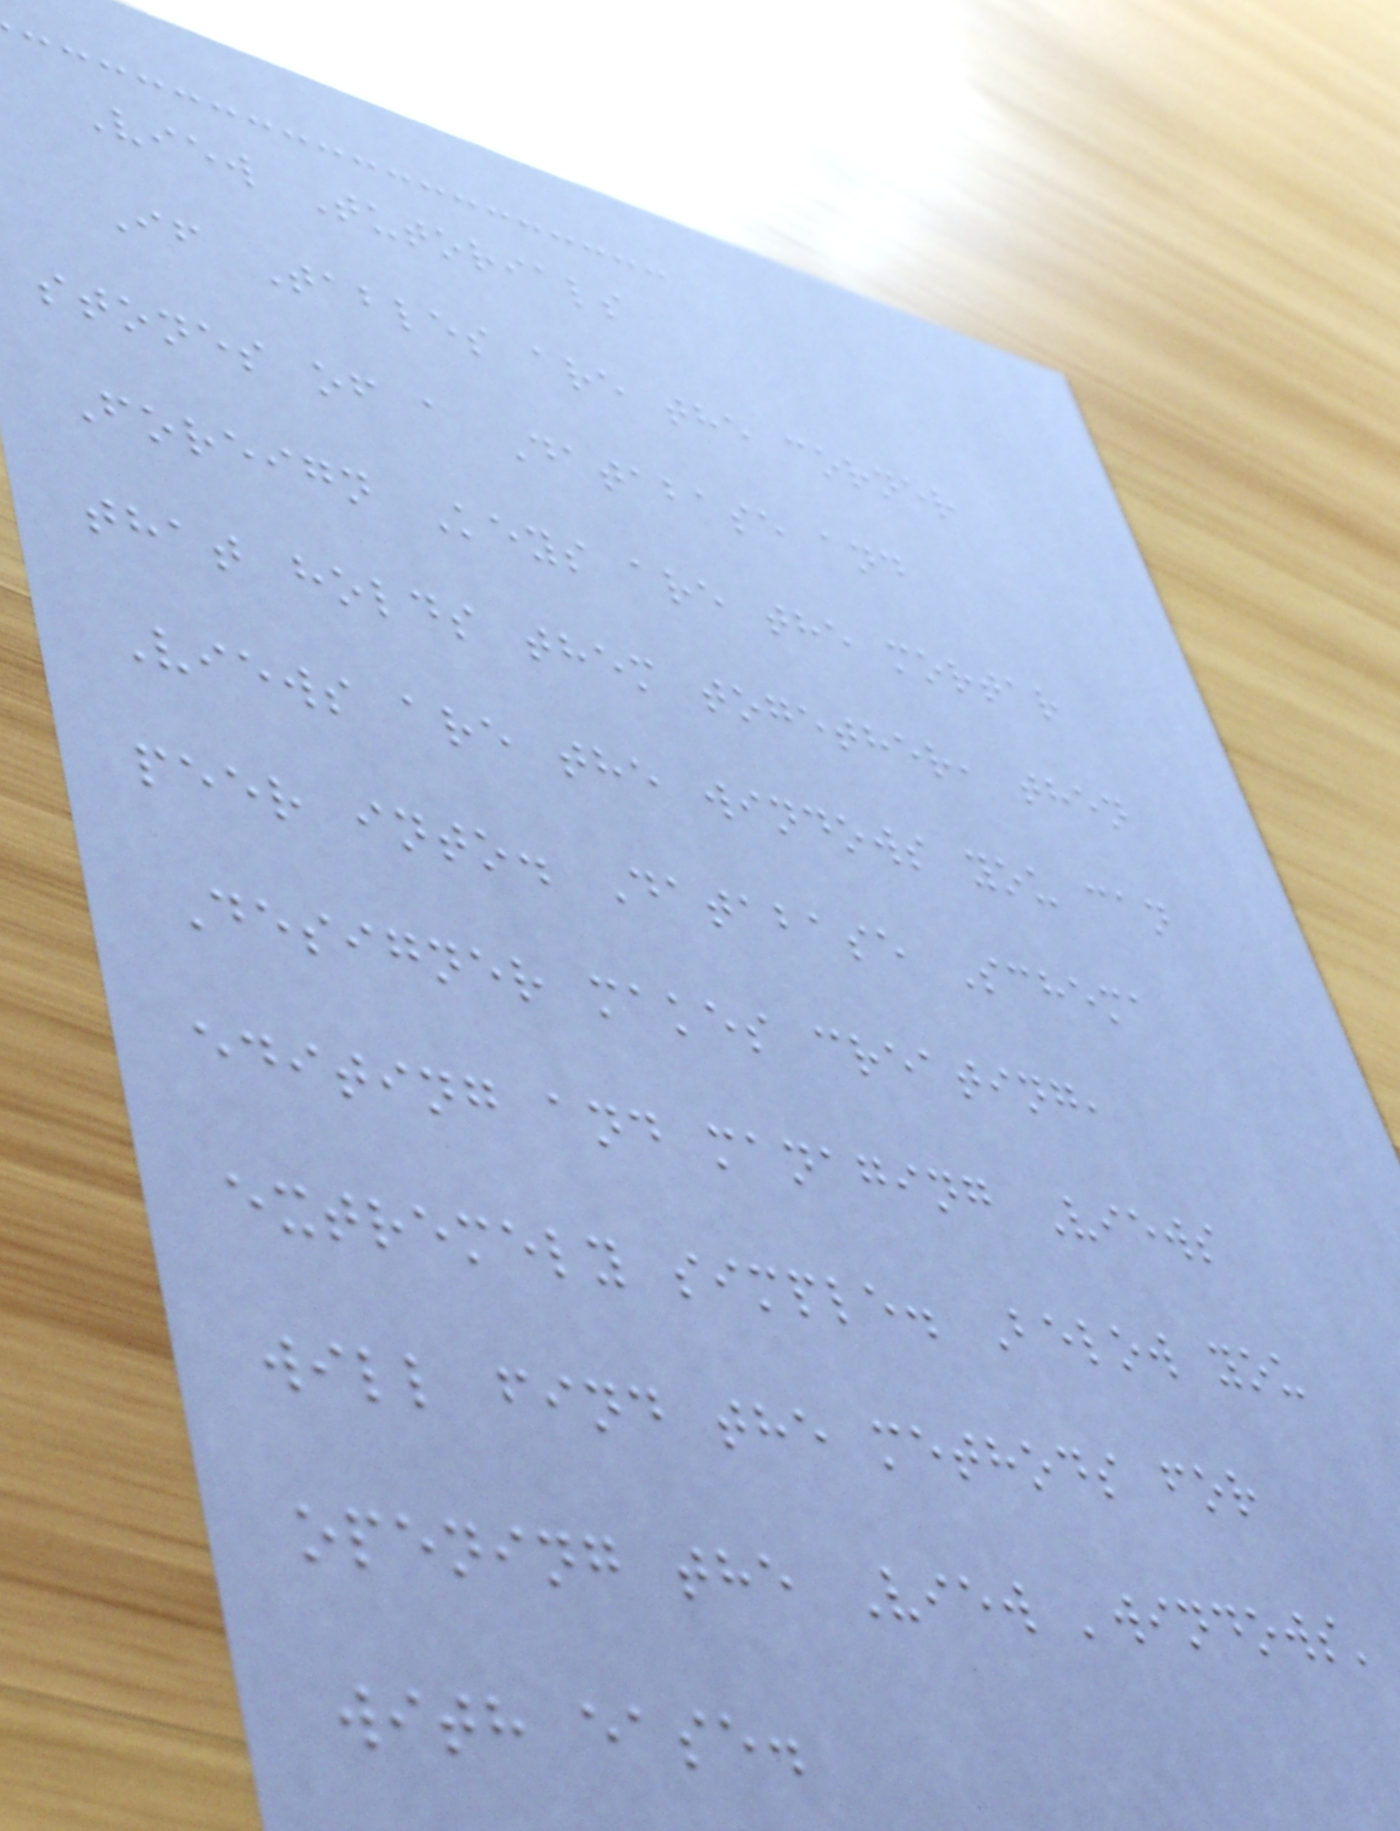View Tutorials
If Tables are the corner
stones of a Database and
Foreign Keys are the mortar
that holds them together, then
Views are the windows you can
peer into. Database Schema
Designer makes creating,
editing and managing Views
extremely simple. Below you
will find the methods for
opening the View 'windows'
with ease.
